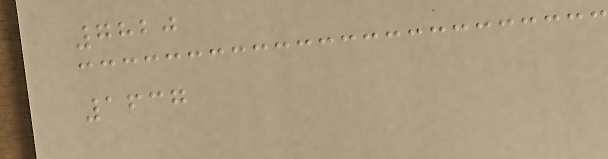7820
1637
